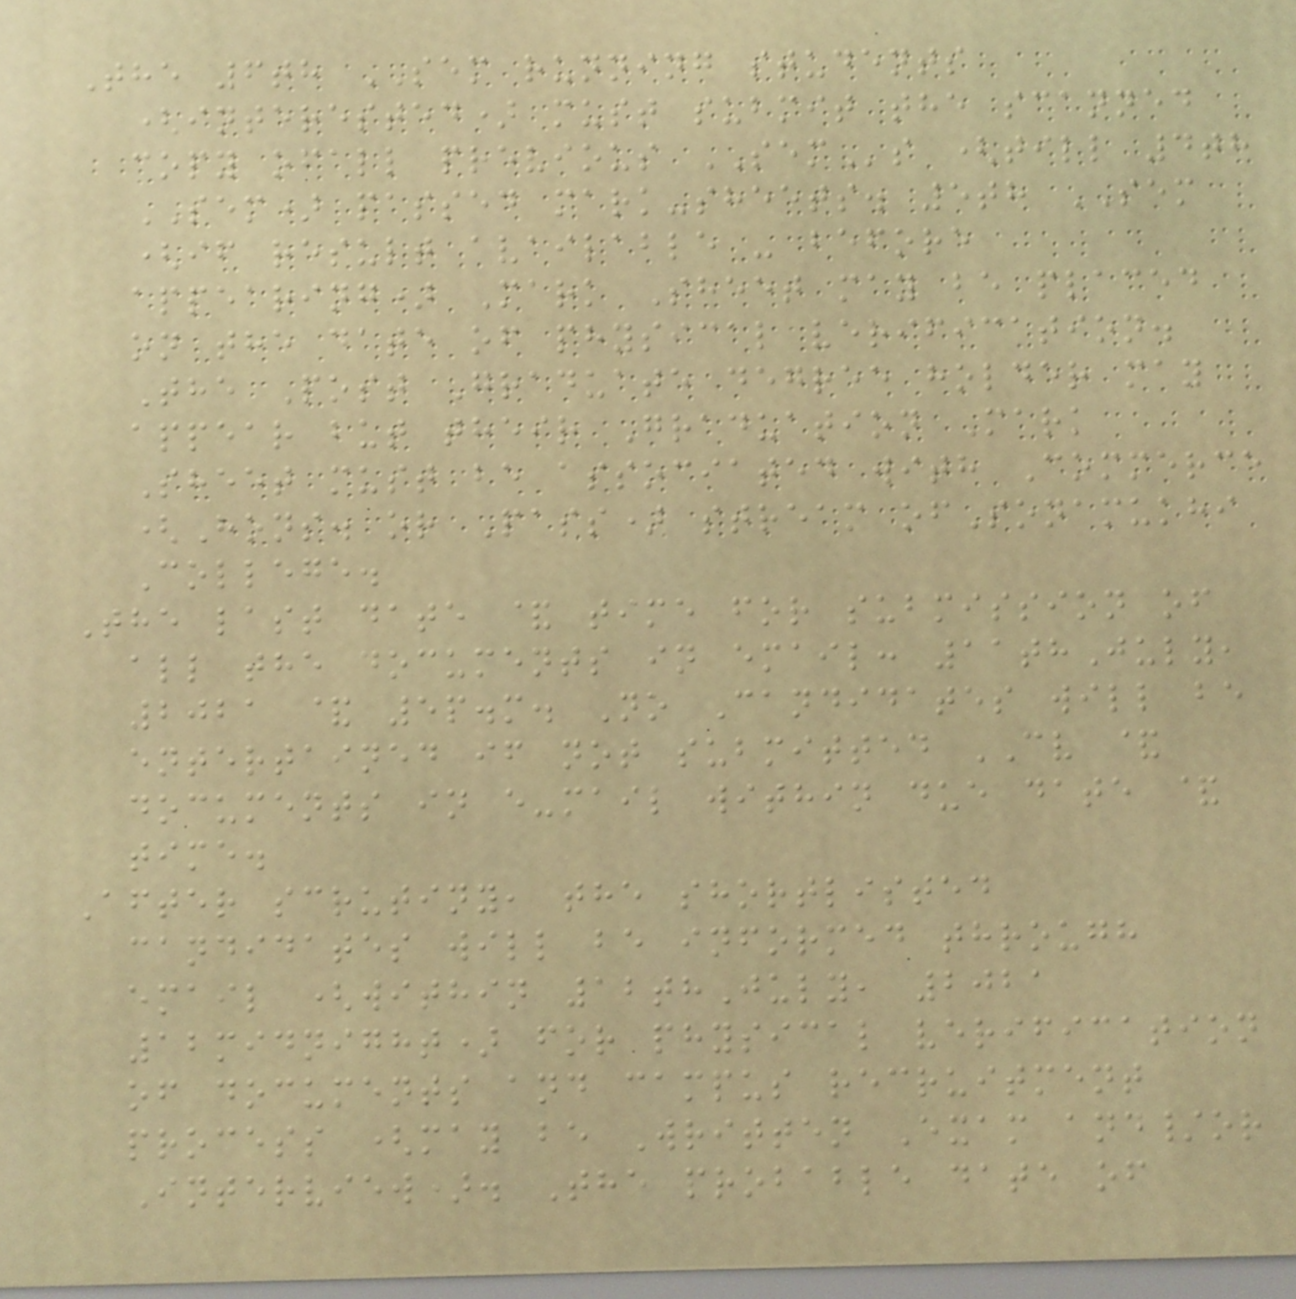The 6th SEM running students
(interested) must submit the scanned
copy ofall previous SEMs (till 4th
SEM) passed mark-sheets. 5th SEM
(if result available - before
appearing) Mark Sheet may be placed
on the date of physical verification.
The Post Graduate degree holder may
appear but their Graduation Mark
Sheet must be associated with Commerce
(Hons. or Pass) stream ofSonamukhi
College.
The last date & time for submission of
all the documents in email: 11thJuly,
2021 & 5p.m. No Candidates will be
entertained if not submitted CV &
documents in e-mail within due date &
time.
After scrutiny, the shortlisted
candidates will be informed through
email (within 12thJuly, 2021
12midnight) for physical verification
of documents and campus recruitment
process (may be Written Exam and/or
Interview). The probable date of
